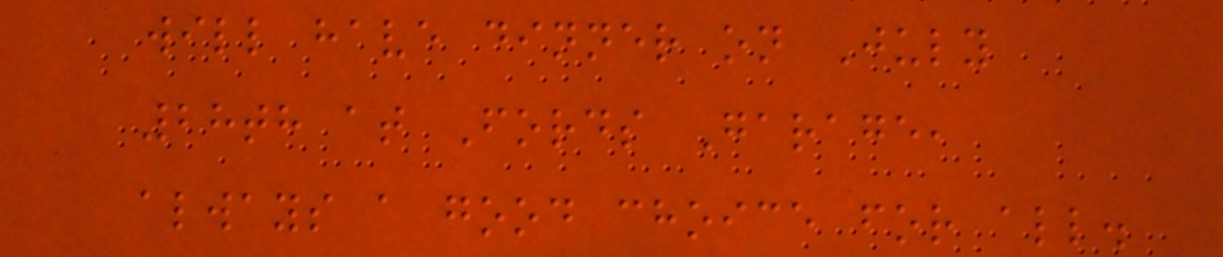will have dinner on July
28th at Fords Garage,
always a good choice for all.
